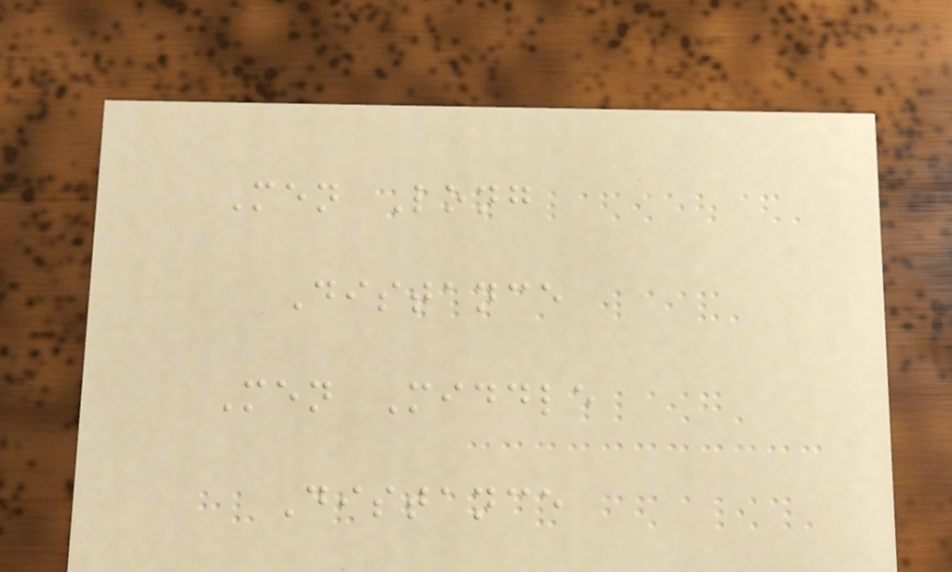Men Long
Distance
Men Middle
Distance
